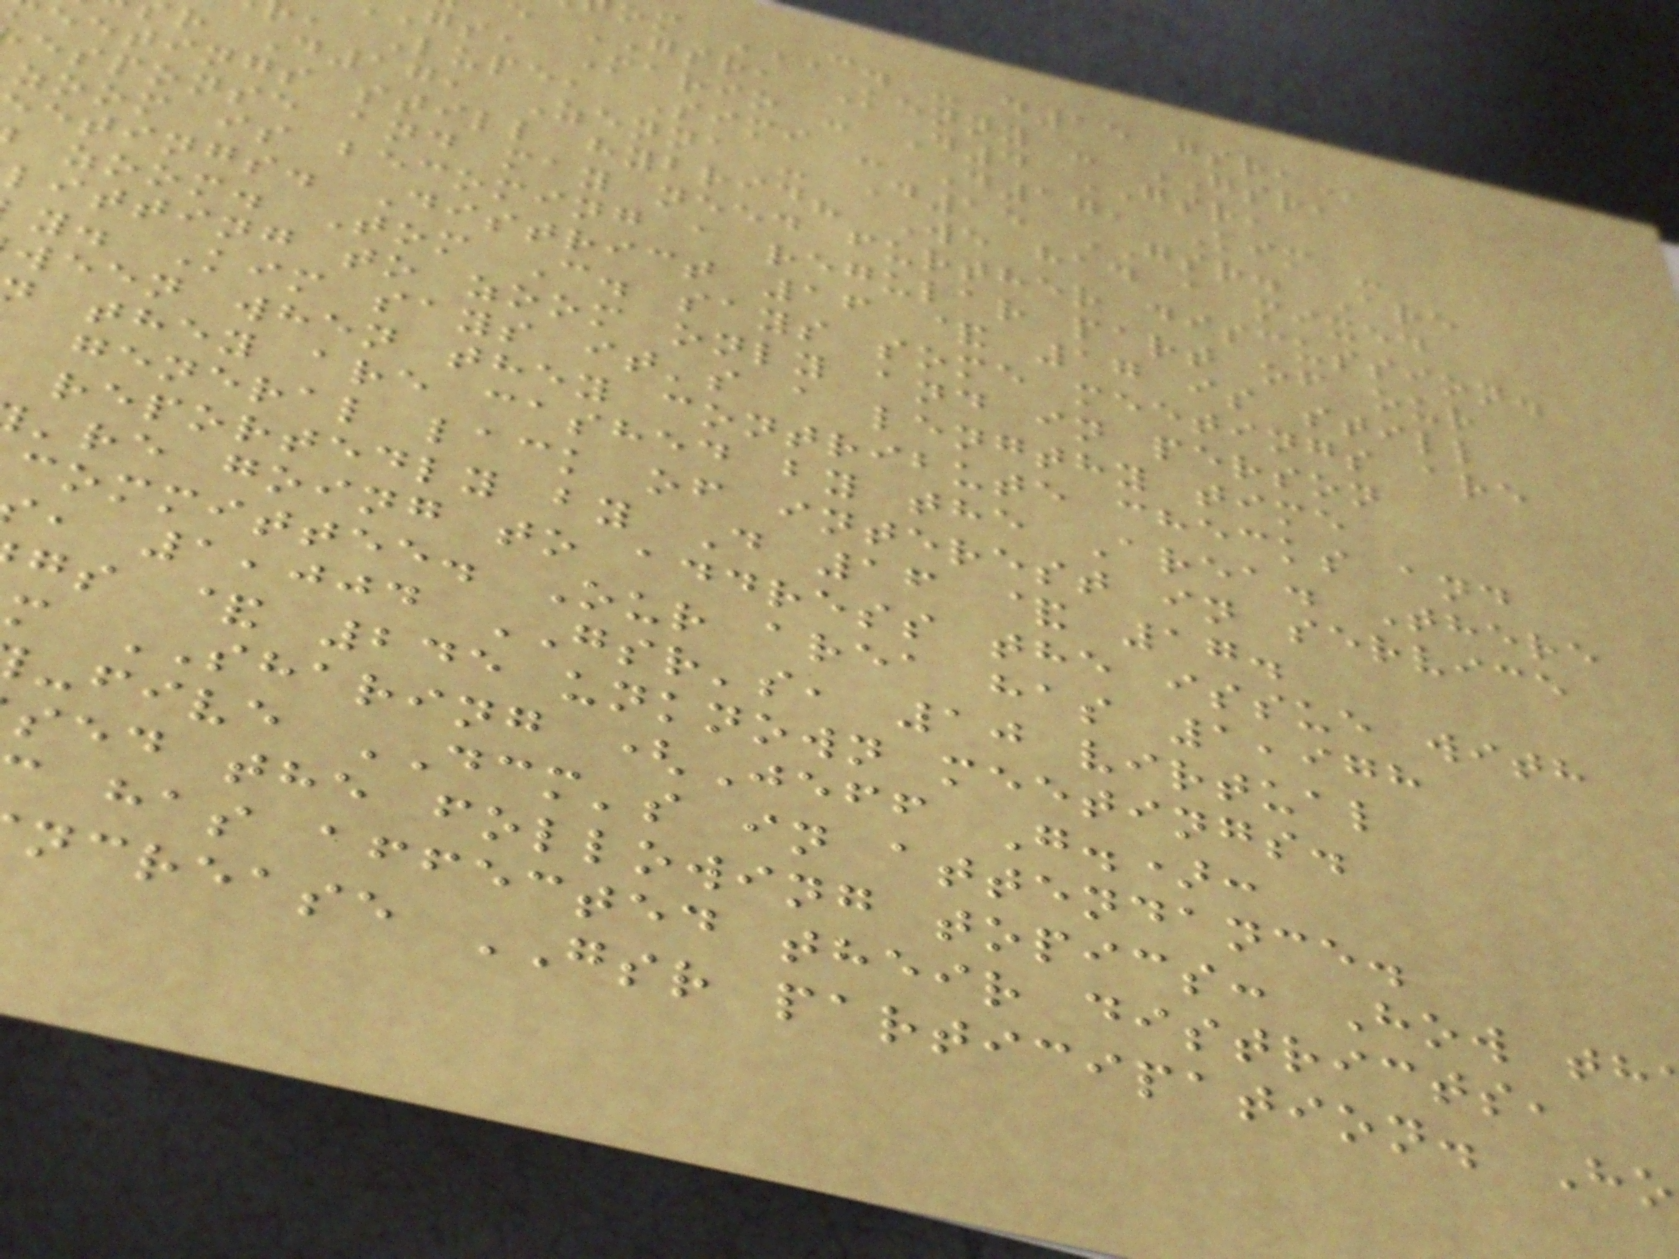om C. - D15 GSR,
GSR, Kenny - GSR,
gs, Mario - D4 GSR,
, Lupe, Simi - D17, Kim -
r D17, Zenna - D15 GSR. Are
eetings still hybrid? We had a mixed
esponse and may need further discussion.
zoom is becoming a regular part of our
etings. District 16 & 17 is still
zoom. Tom C. says some meetings are
litting to zoom only and in person
y. Kim says it's a lengthy time
ween when they contribute checks and
they are cashed by the Area. There
general lack of interest in service
reportedly by D 16 & 17.
're going to address the issue with
committee. Our area has 1,978
, 1,004 GSR's, 10 virtual
gs & 245 unknown meetings.
m SHARING (Jeff G.):
-five DCM's in attendance.
sed the following topics: How th
has affected their districts,
ncrease GSR participation. Ho
